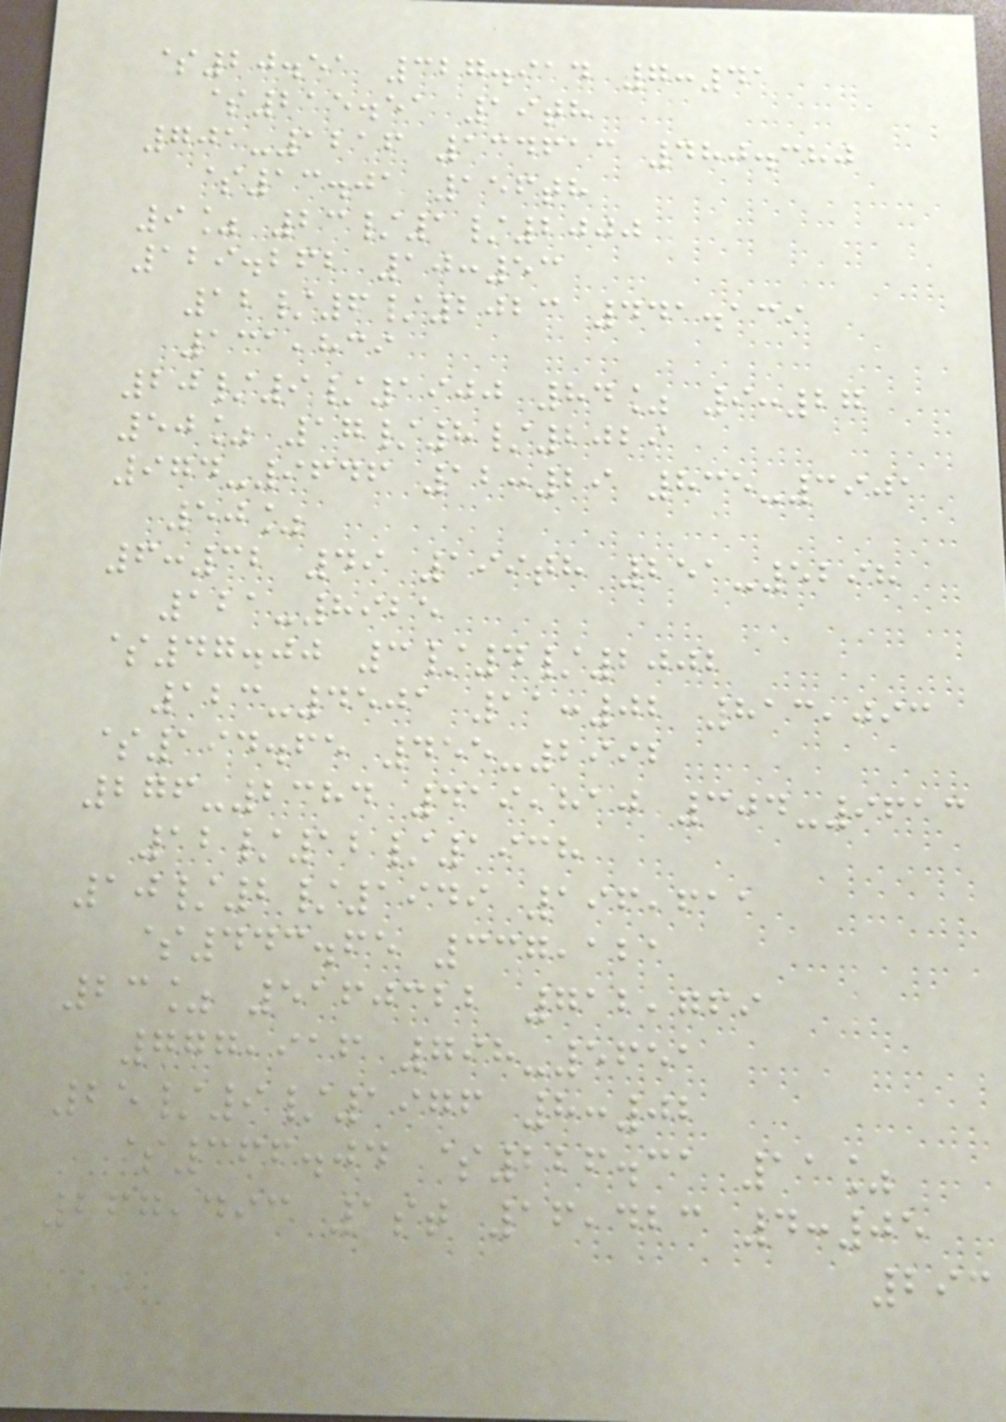$20.51 327.914 7:41
$215.51 19th
701-1216 134613 480.380
$13.01 156th
9% 23/1/2000
129.262 10:53
12/6/2023 441.139
131,839
20/9/1900 84% 9:27
50% 17/8/2029
974-9646 12:29 835-3901
50%
6:32 49 199th 251-5298
121-8925
$47.00 3/4/2002
123-4501 11:02 813,093
$194.65 455-2992
276-2384 419,810 304-9613
12/12/1938
10/2/1949 196,611
$443.65 337,121
23% 5160322 712,769
777,916 798-5651
25/9/1976 8:02
$366.04 $226.31 11%
267,493 1st 16,423 4:05
293
